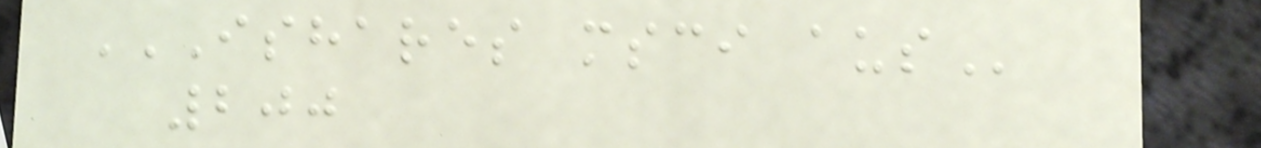ISHARES MSCI AUS
200
